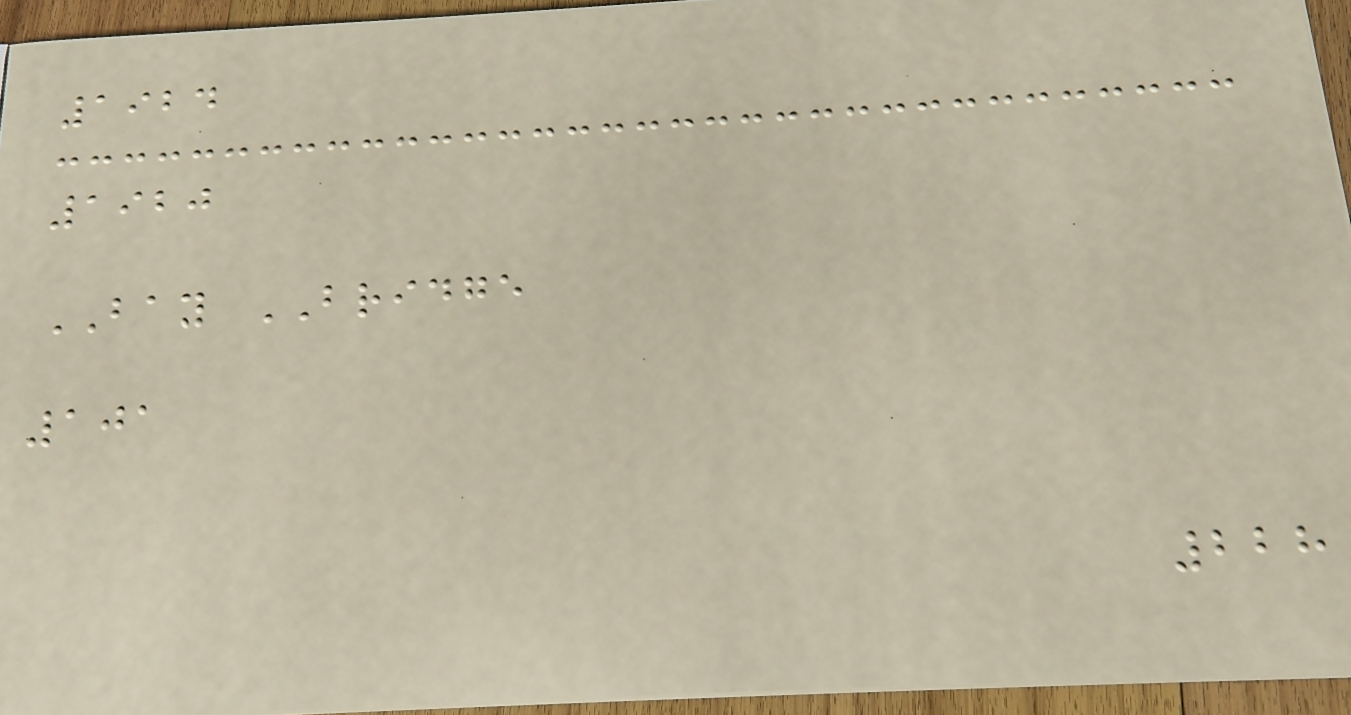1924
1920
BAY BRIDGE
101
228
